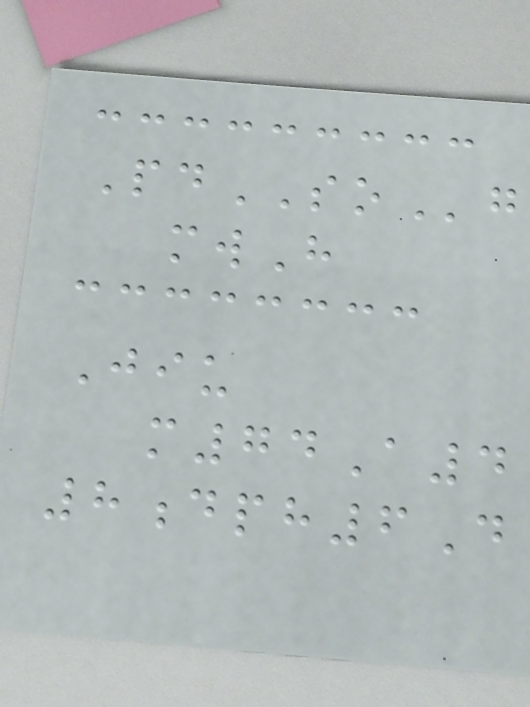PdSOg
mwH
Jiu
m74A4
8dph6D
